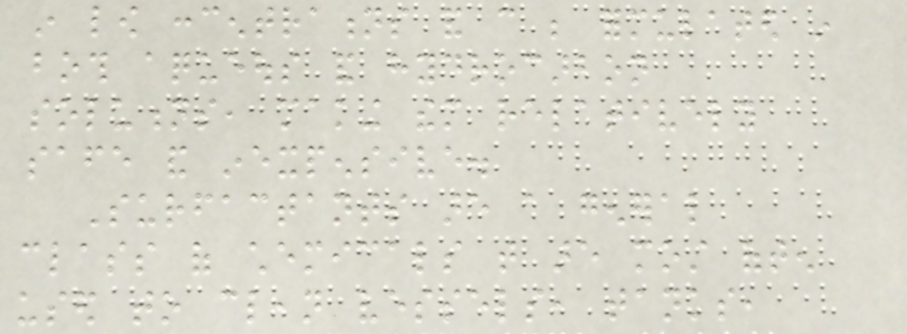in low concentrations and can be formulated in
both aqueous and hydrocarbon
solutions, making them relatively
safe and inexpensive.
Surfactants are a general
class of chemicals that are most often
used to clean vessels, tanks,
